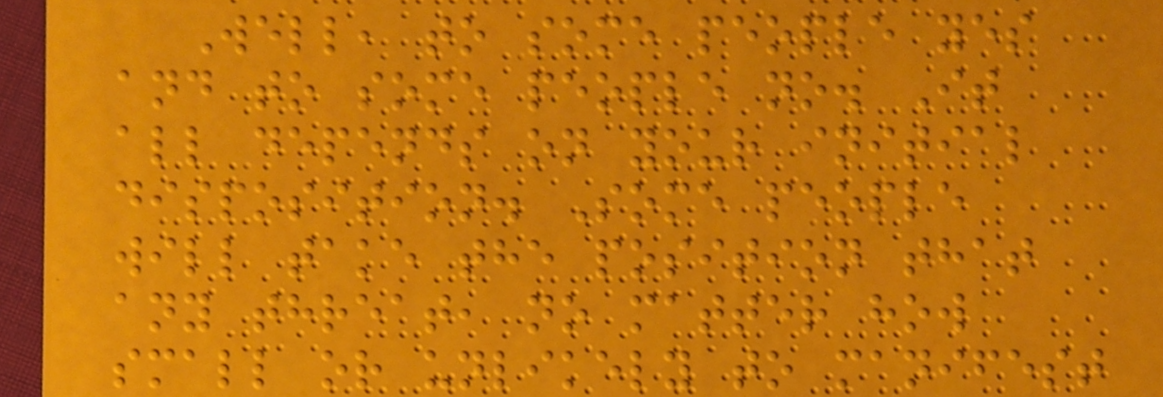Well, to some people yes
and to some people no. It
all depends on your initial
disposition. Some people
will take the position that
any threat, no matter how
small or unlikely to manifest
